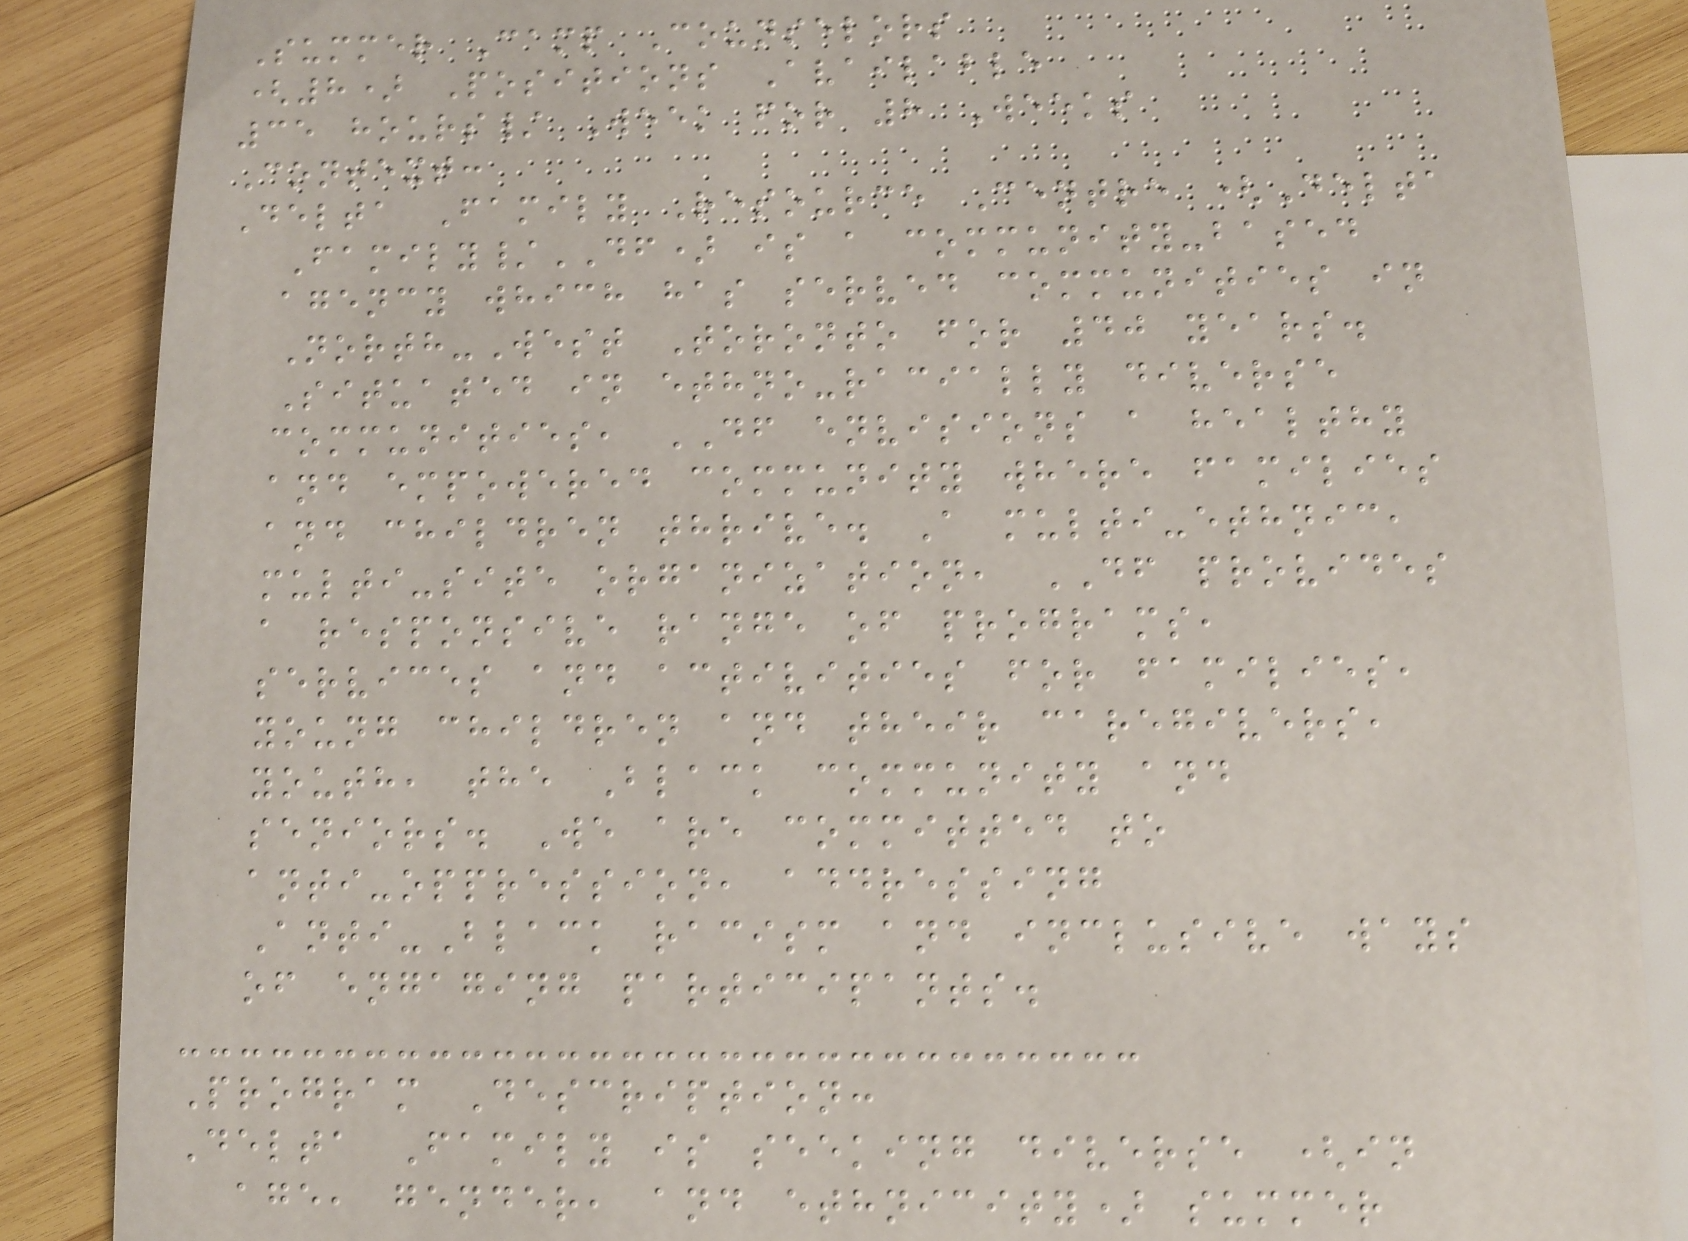Summer Camp Counselors
(8) Positions Available
35 hours/ Week for 8 Weeks
Context:
Delta Family Resource Centre (Delta
Family/DF) is a community-based
agency which has served communities in
North-West Toronto for 40 years.
Situated in ethno-racially diverse
communities, DF envisions a healthy
and empowered community where families
and children thrive. A multi-ethnic,
multi-site organization, DF provides
a responsive range of programs,
services and activities for families,
young children and their caregivers,
youth, the Black community and
seniors. We are committed to
anti-oppression, addressing
Anti-Black racism and inclusive ways
of engaging participants.
Program Description:
Delta Family is seeking diverse (in
age, gender, and ethnicity) summer
